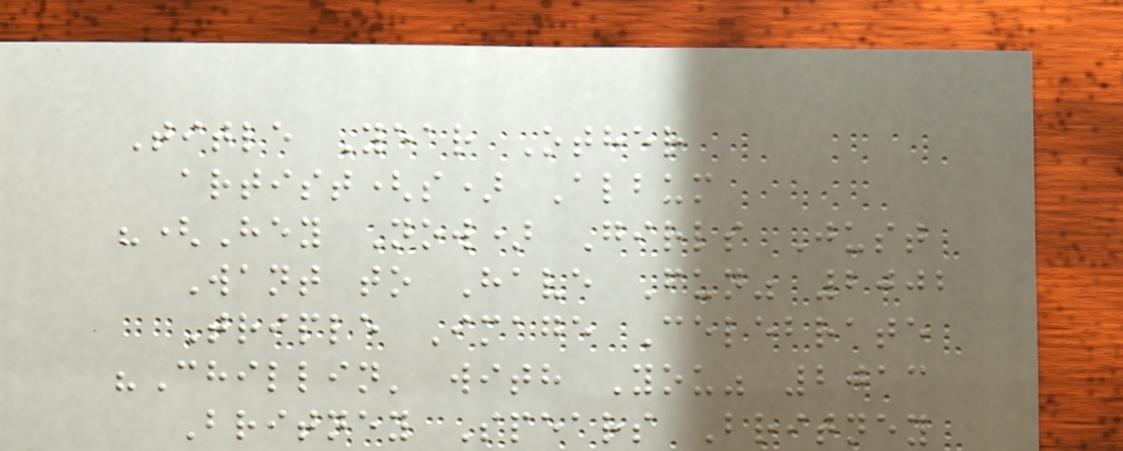Title Year Other
artist(s) Album
"(Hey Now) Girls Just
Want to Have Fun" 2002
Triple Image Celebrate
"Chillin' with You" 2013
Britney Spears Britney
